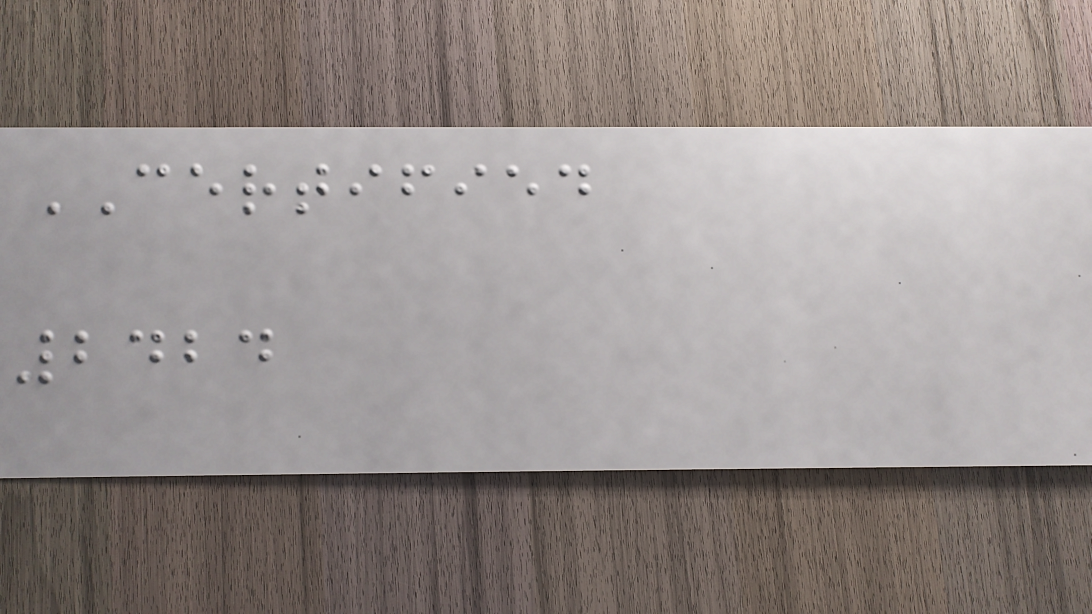CERTIFIED
2424
